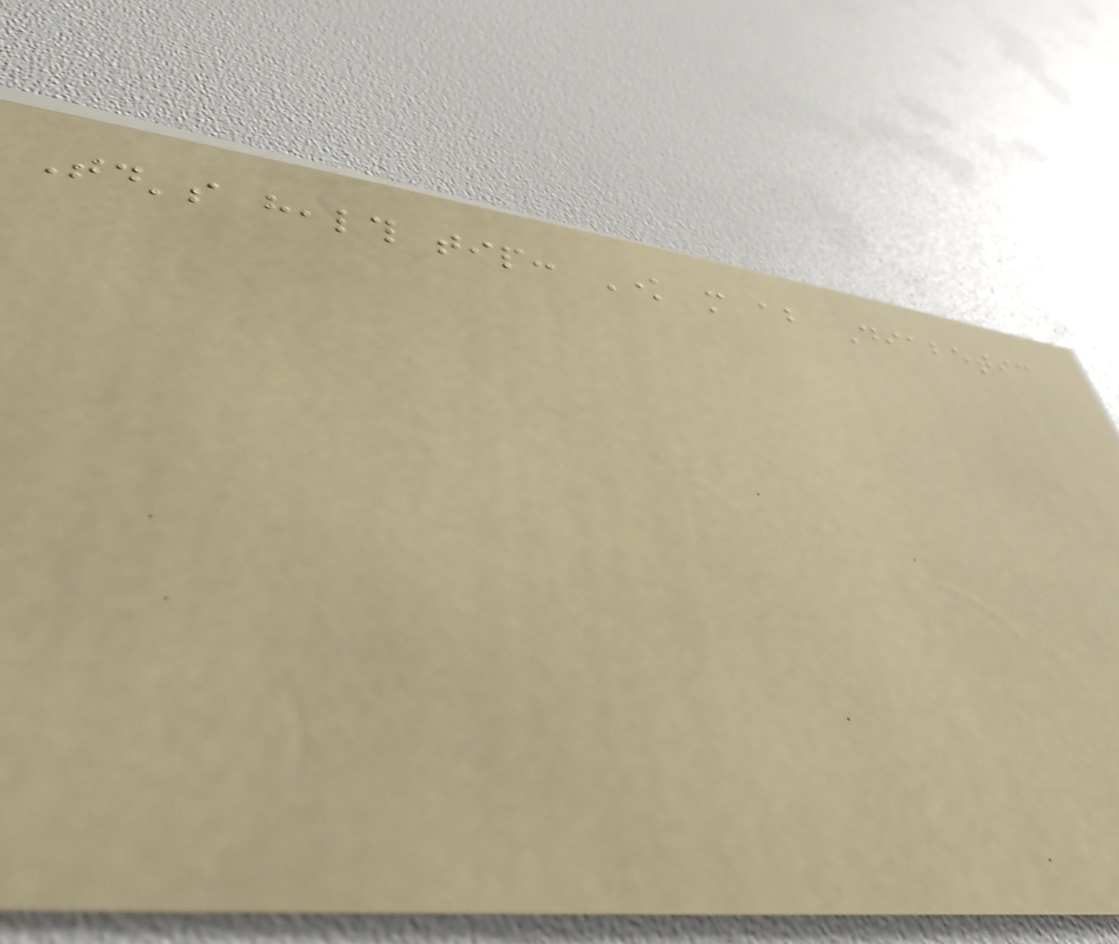Today's health tip: Know more about Diabetic
